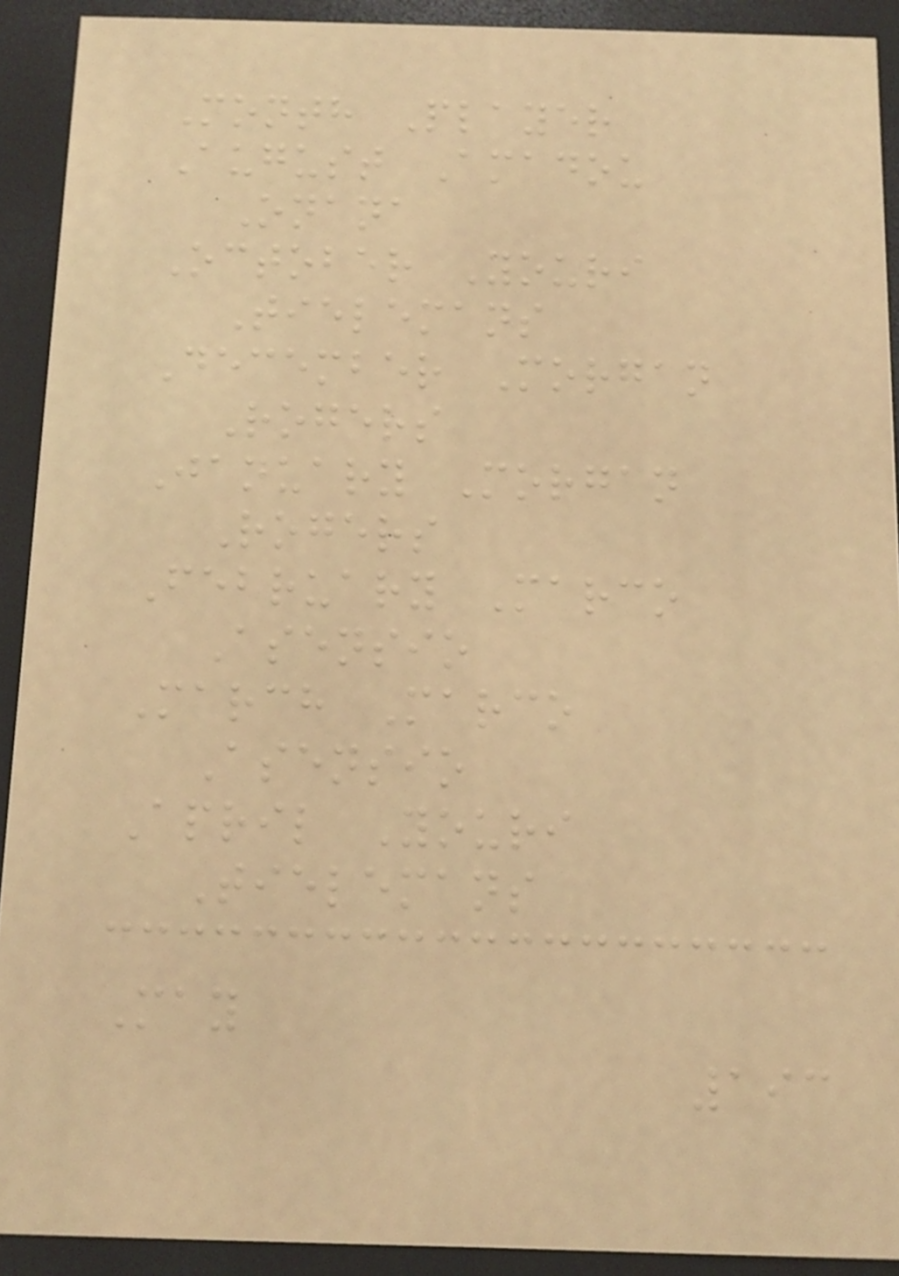Month Player
August Amadou
Onana
October Youri
Tielemans
December Morgan
Rogers
January Morgan
Rogers
February Marco
Asensio
March Marco
Asensio
April Youri
Tielemans
May
193
